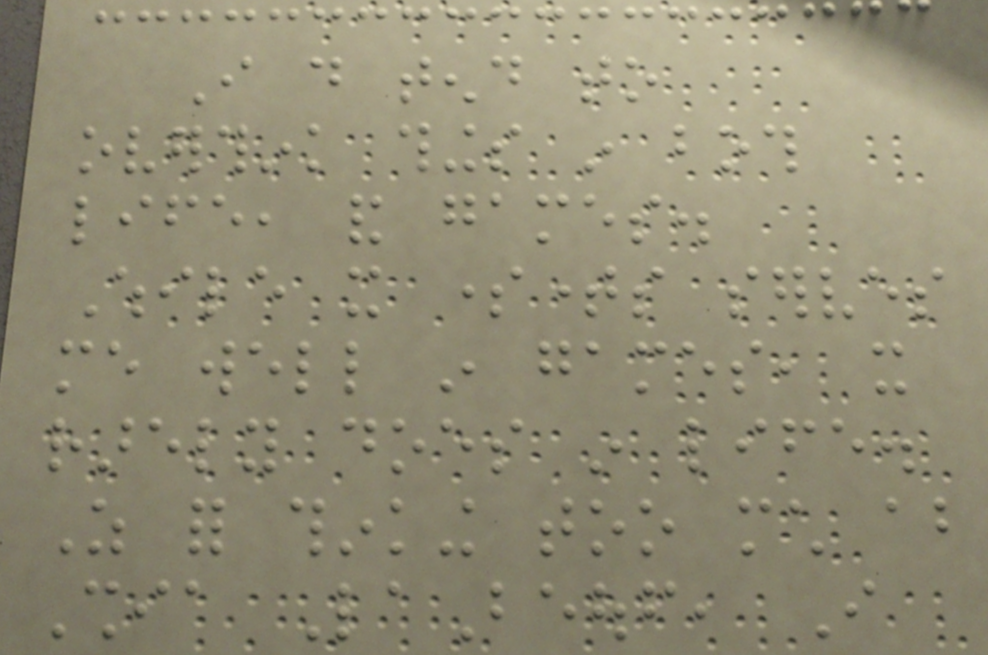I do tend to
overthink things in both
life, and games.
While it sometimes serves
me well in games, it
rarely does in life.
As for thinking too much about
Shia LaBeouf, I
